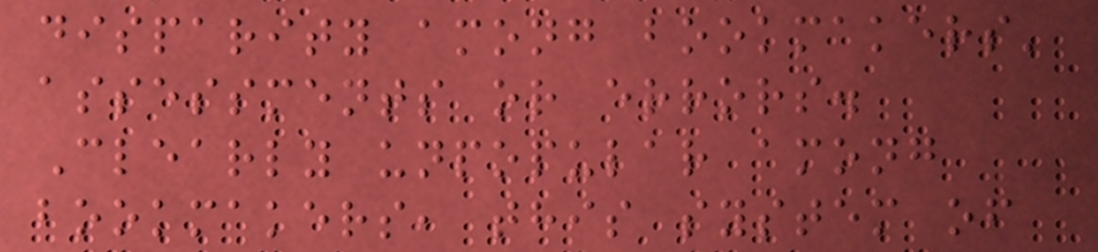disparity among bookmakers'
assessments or errors.
Clearly unpopular among
bookmakers, this system of
